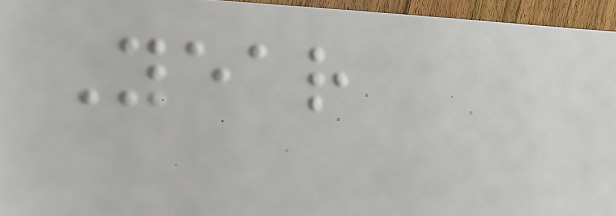Year
